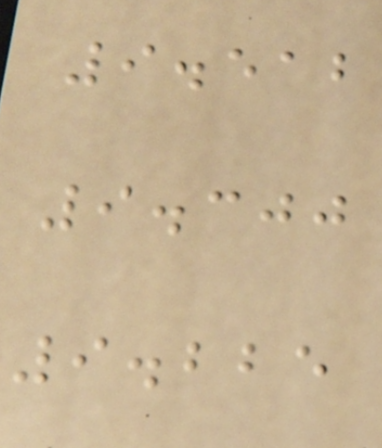9.512
9.300
9.225
